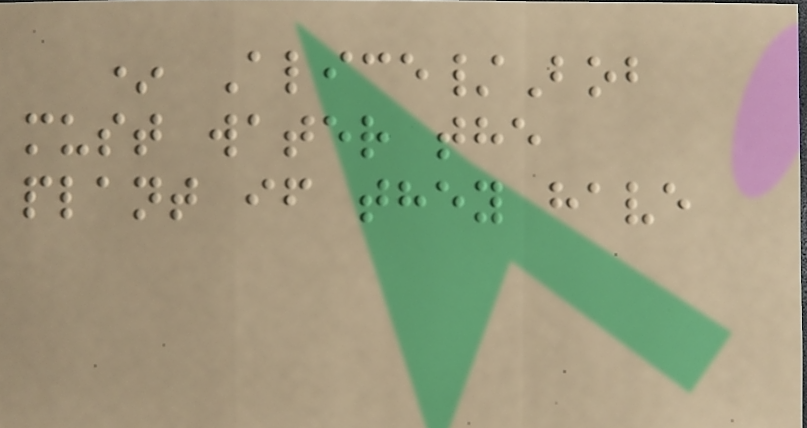* Alice/Bob
must water the
plant if they have
